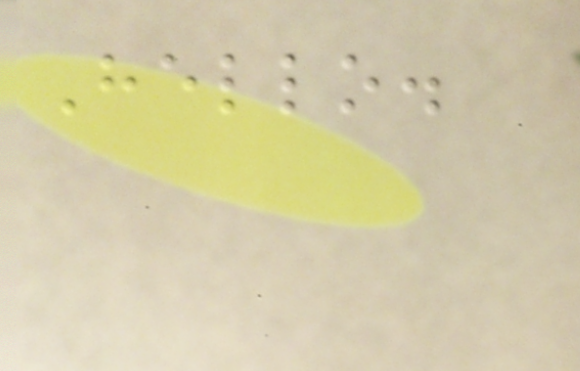Hello.
